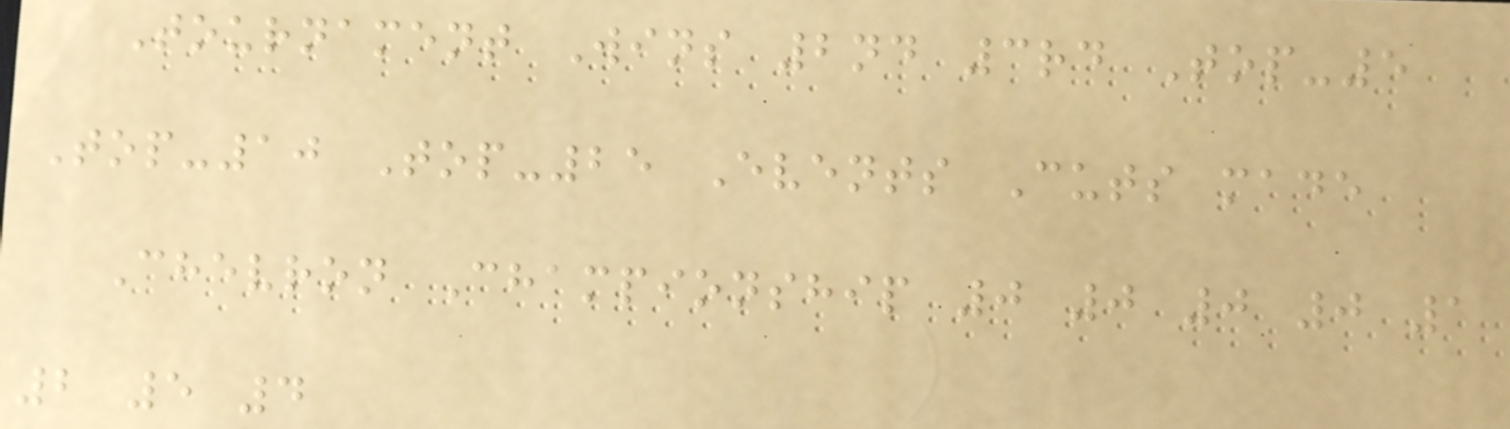Tournament Wins 2nd 3rd Top-5
Top-10 Top-25 Events Cuts made
Chevron Championship 0 0 0 0 1
2 5 4
